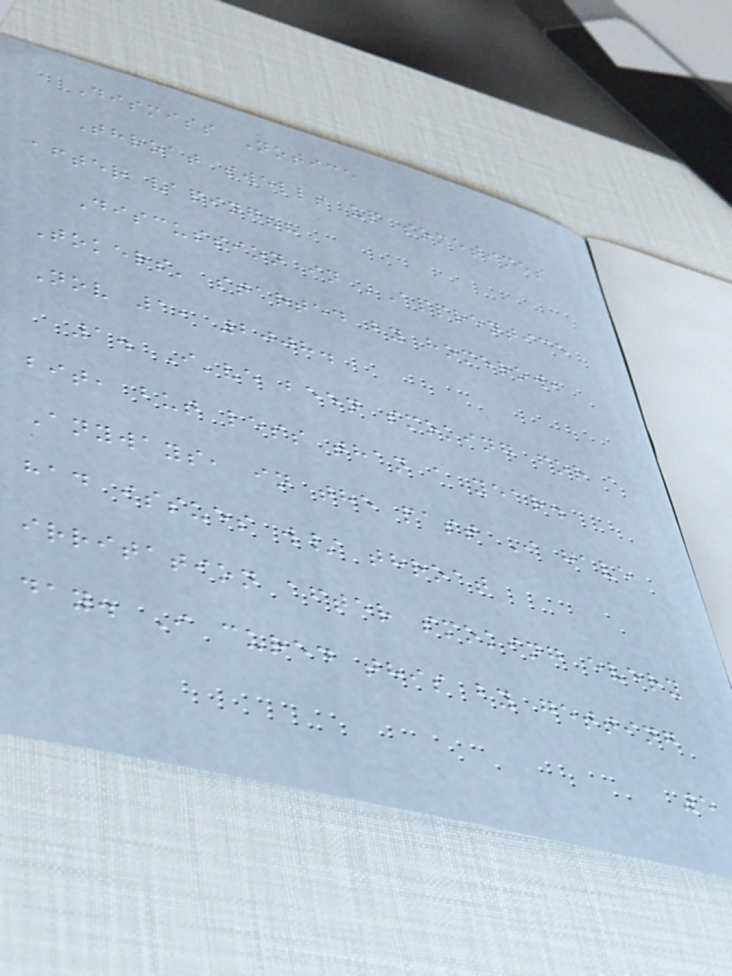Dismiss Notice
Throat swells up sometimes
after vaping??
Discussion in 'Apprentice
Tokers' started by homerow,
Nov 1, 2008.
1. I've been smoking for a
bit, but less than a year.
Anyways, in the past I have
had issues w/ throat
irritation after smoking every
day. I cured this by getting
5
